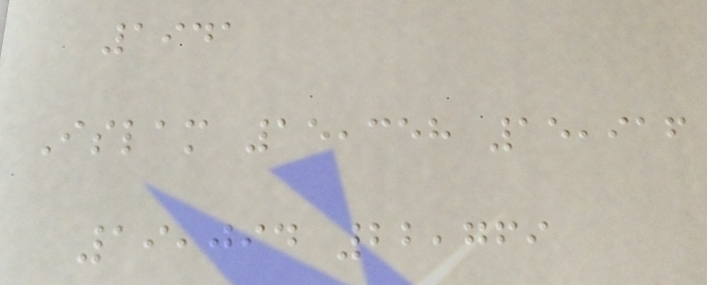1941
Islam 15,358 15,916
19,094 22,769
